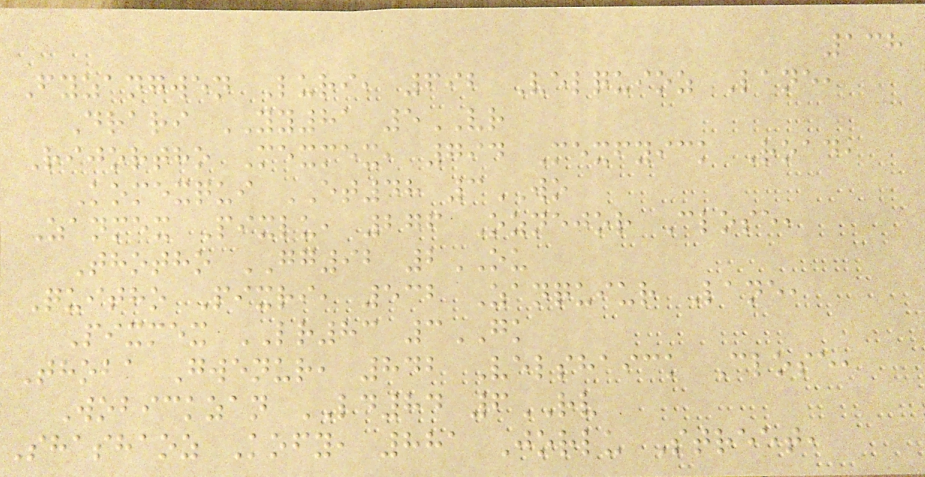138
Fyzangwen Luri, 692 Velquioz Lane,
Drari YY81 5VR
Rijortho Mexmex, 794 Mexfyick Road,
Komexqui ET48 3WO
Zanmex Pixlu, 276 Oznejor Close,
Thotho GG92 2OU
Quitho Pixri, 532 Zanquiur Lane,
Pixmex LR83 3GK
Thoba Gwenur, 842 Velshaick Close,
Wobickzan LD84 6RV
Shashaoz Kofy, 881 Jorlu Street,
